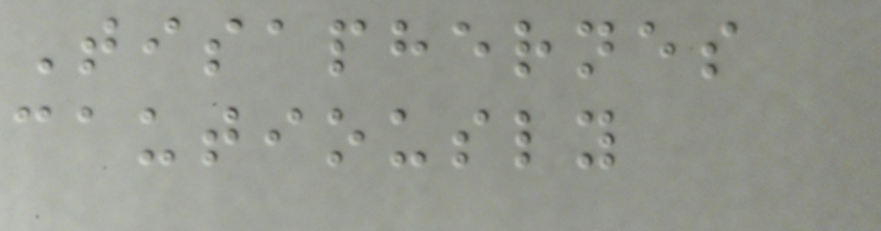Tisaphernes
cautiously
